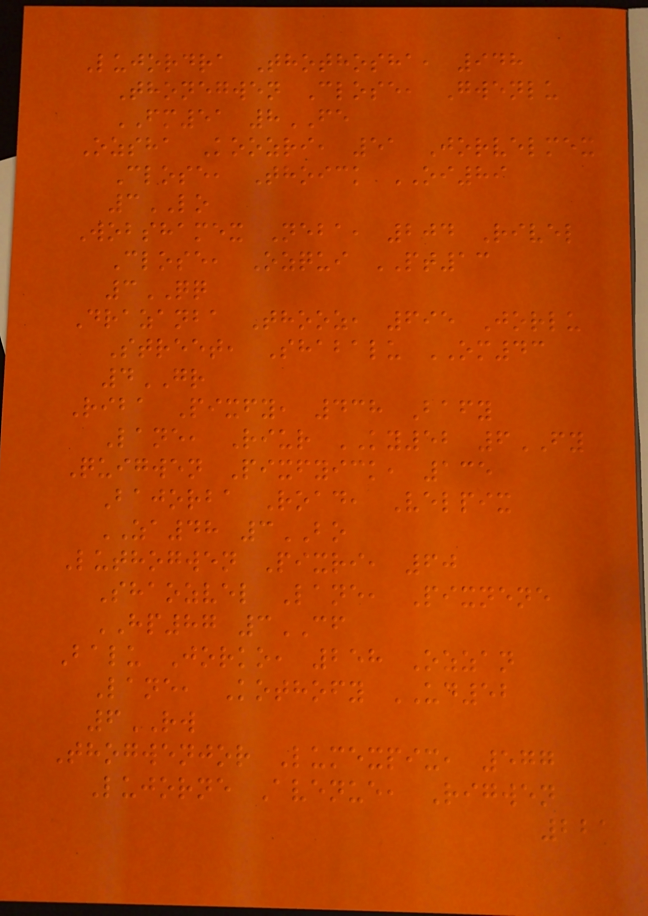Lujordra Thothosha, 948
Thonegwen Close, Gwenlu
FM51 8FE
Ozsha Koozri, 51 Jorvelmex
Close, Thoick OI89
3LO
Wobshamex Neba, 204 Rivel
Close, Ozqui PT13
3QQ
Drazanba Thooz, 695 Jorlu
Street, Shabalu OM43
4GR
Riba Pixfy, 438 Bafy
Lane, Riur KY52 6FY
Quigwen Pixfyick, 135
Bajorba Road, Velpix
ZA48 3BO
Luthogwen Pixri, 60
Shaozvel Lane, Pixnene
HP87 3CF
Balu Jorko, 258 Ozzan
Lane, Kothofy UD52
6RW
Thogwenjor Lumexpix, 577
Lujorne Avenue, Rigwen
221
